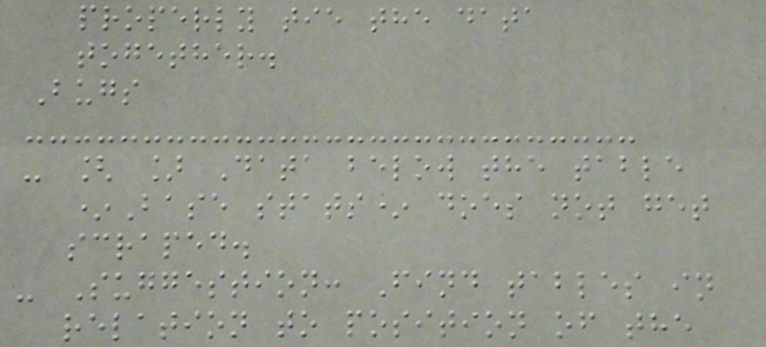properly tie the data
together.
Bugs
- [ ] Data below the table
*Base stats* does not get
scraped.
- Suggestion: Find tables in
relation to position of the
